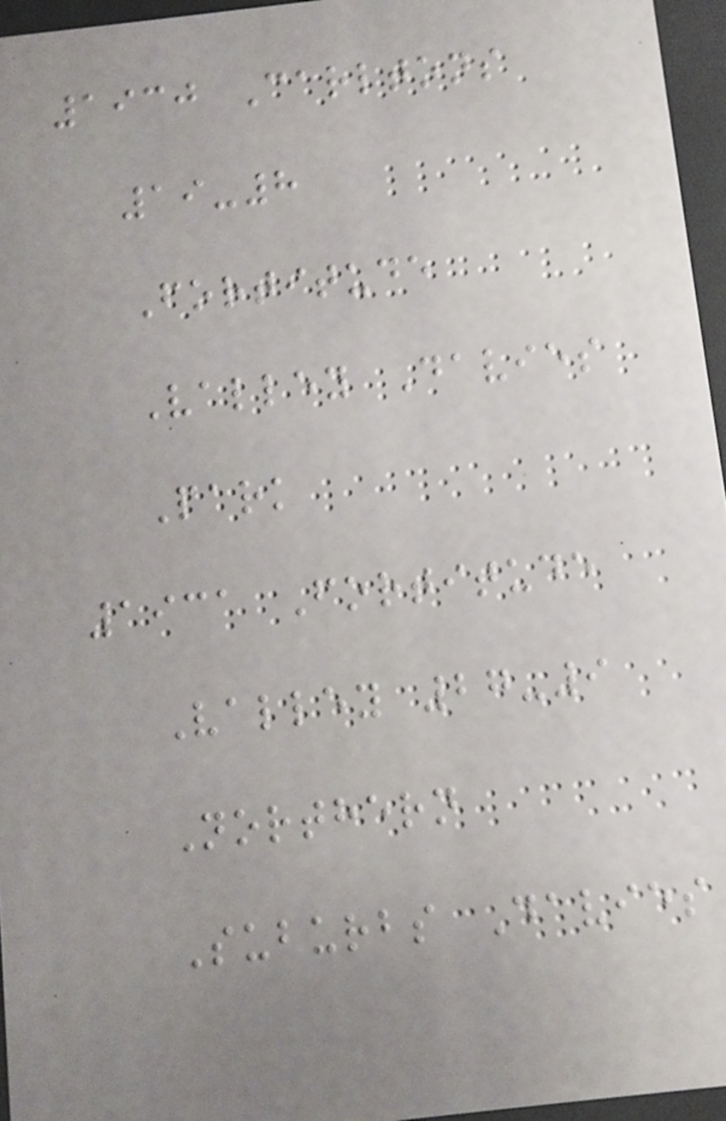1930 Carltons
19-8
Fortitude
Valley Davies
Park
1931 Fortitude
Valley 27-9
Northern
Suburbs Davies
